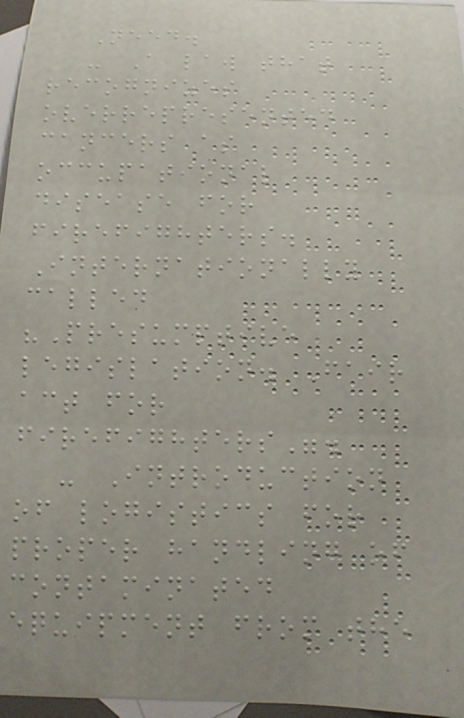Need.
- A law that
recognizes
overrepresented
cancers as
occupational
disease for
firefighters.
Internationally
called
"Presumptive
legislation. Fair
act for
firefighters".
- Introduction
of logistics for
proper handling of
contaminated
equipment from the
